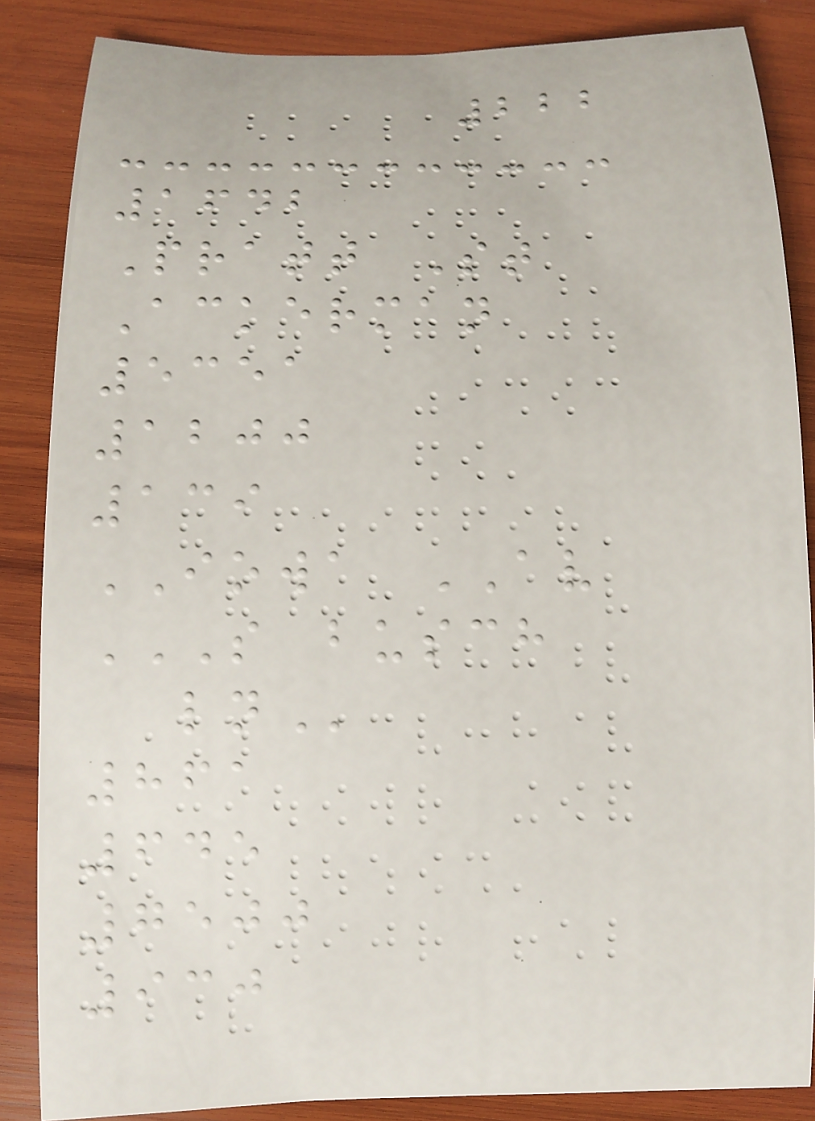222
1642
Pratt St
Ackerman
5351
1200
139
IOWA AV
S BUSCH
LN
861
645
7500
930
